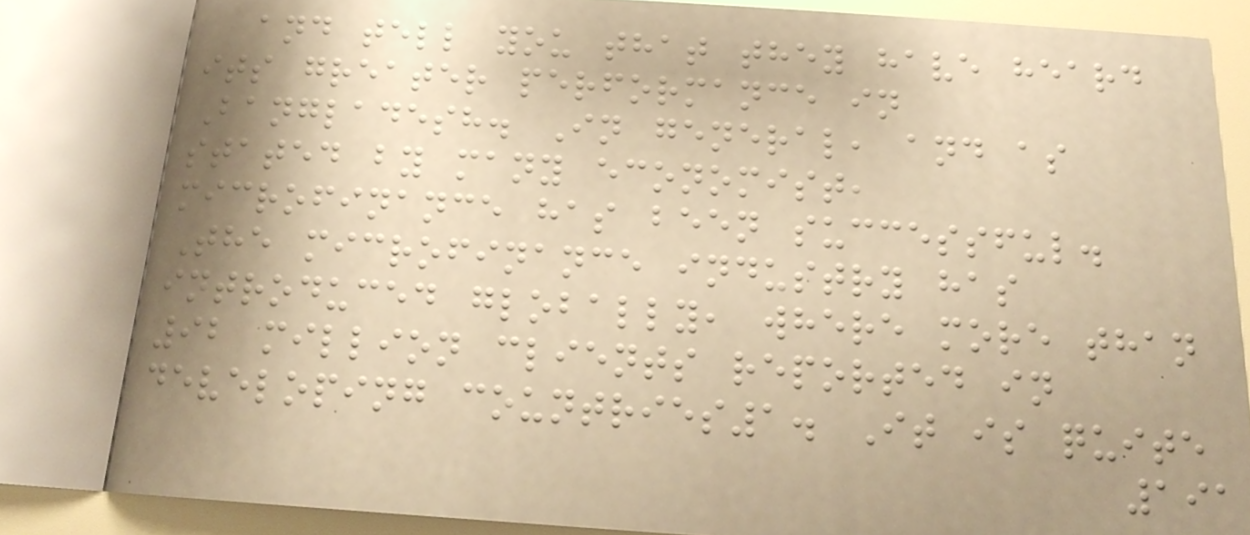and tell you that they have heard
its greater performance in
Bangladesh. In general, and as
stated by many economist,
microfinance has been successful.
The microfinance industry has
introduced globally, where more than
92 million clients reported in
developing countries1. It is quite
191
